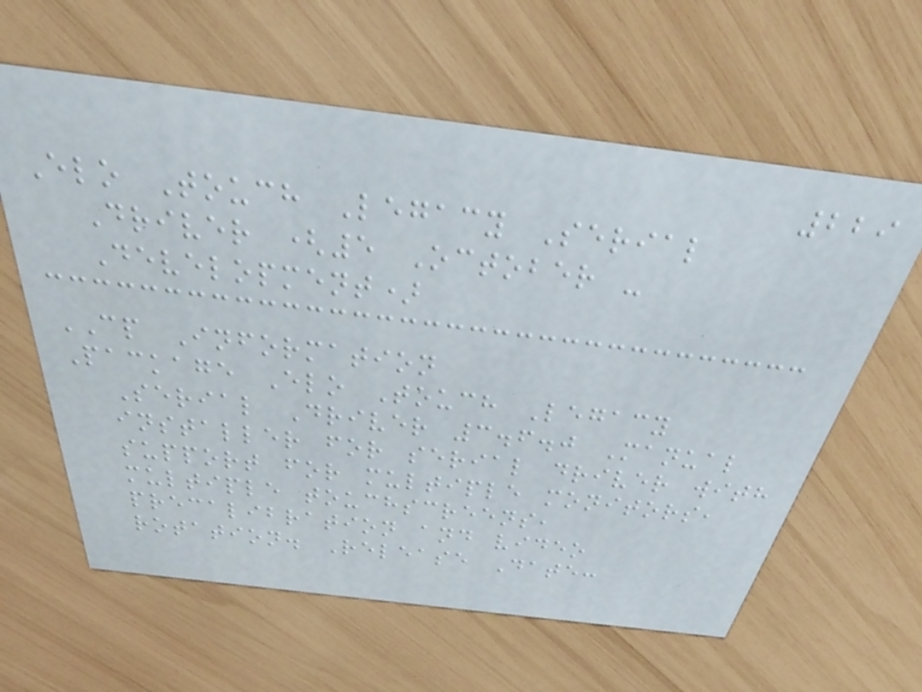229
Elo Touch Legacy Serial
Driver (5 October -
Development)
CP Information
Package Elo Touch Legacy
Serial Driver 3.6.0 Manual
installer for serial driver with
support for multiple monitors,
multiple touchscreens,
precalibration and video
rotation. Release Date:
